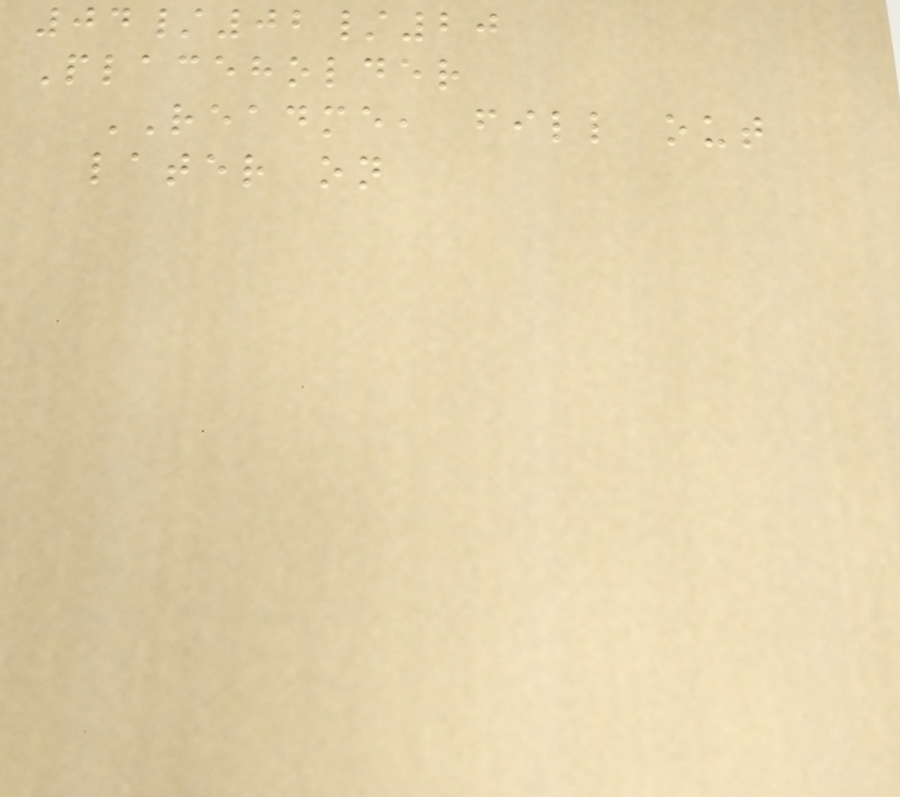04/02/20
Placeholder
README, fill out
later on
